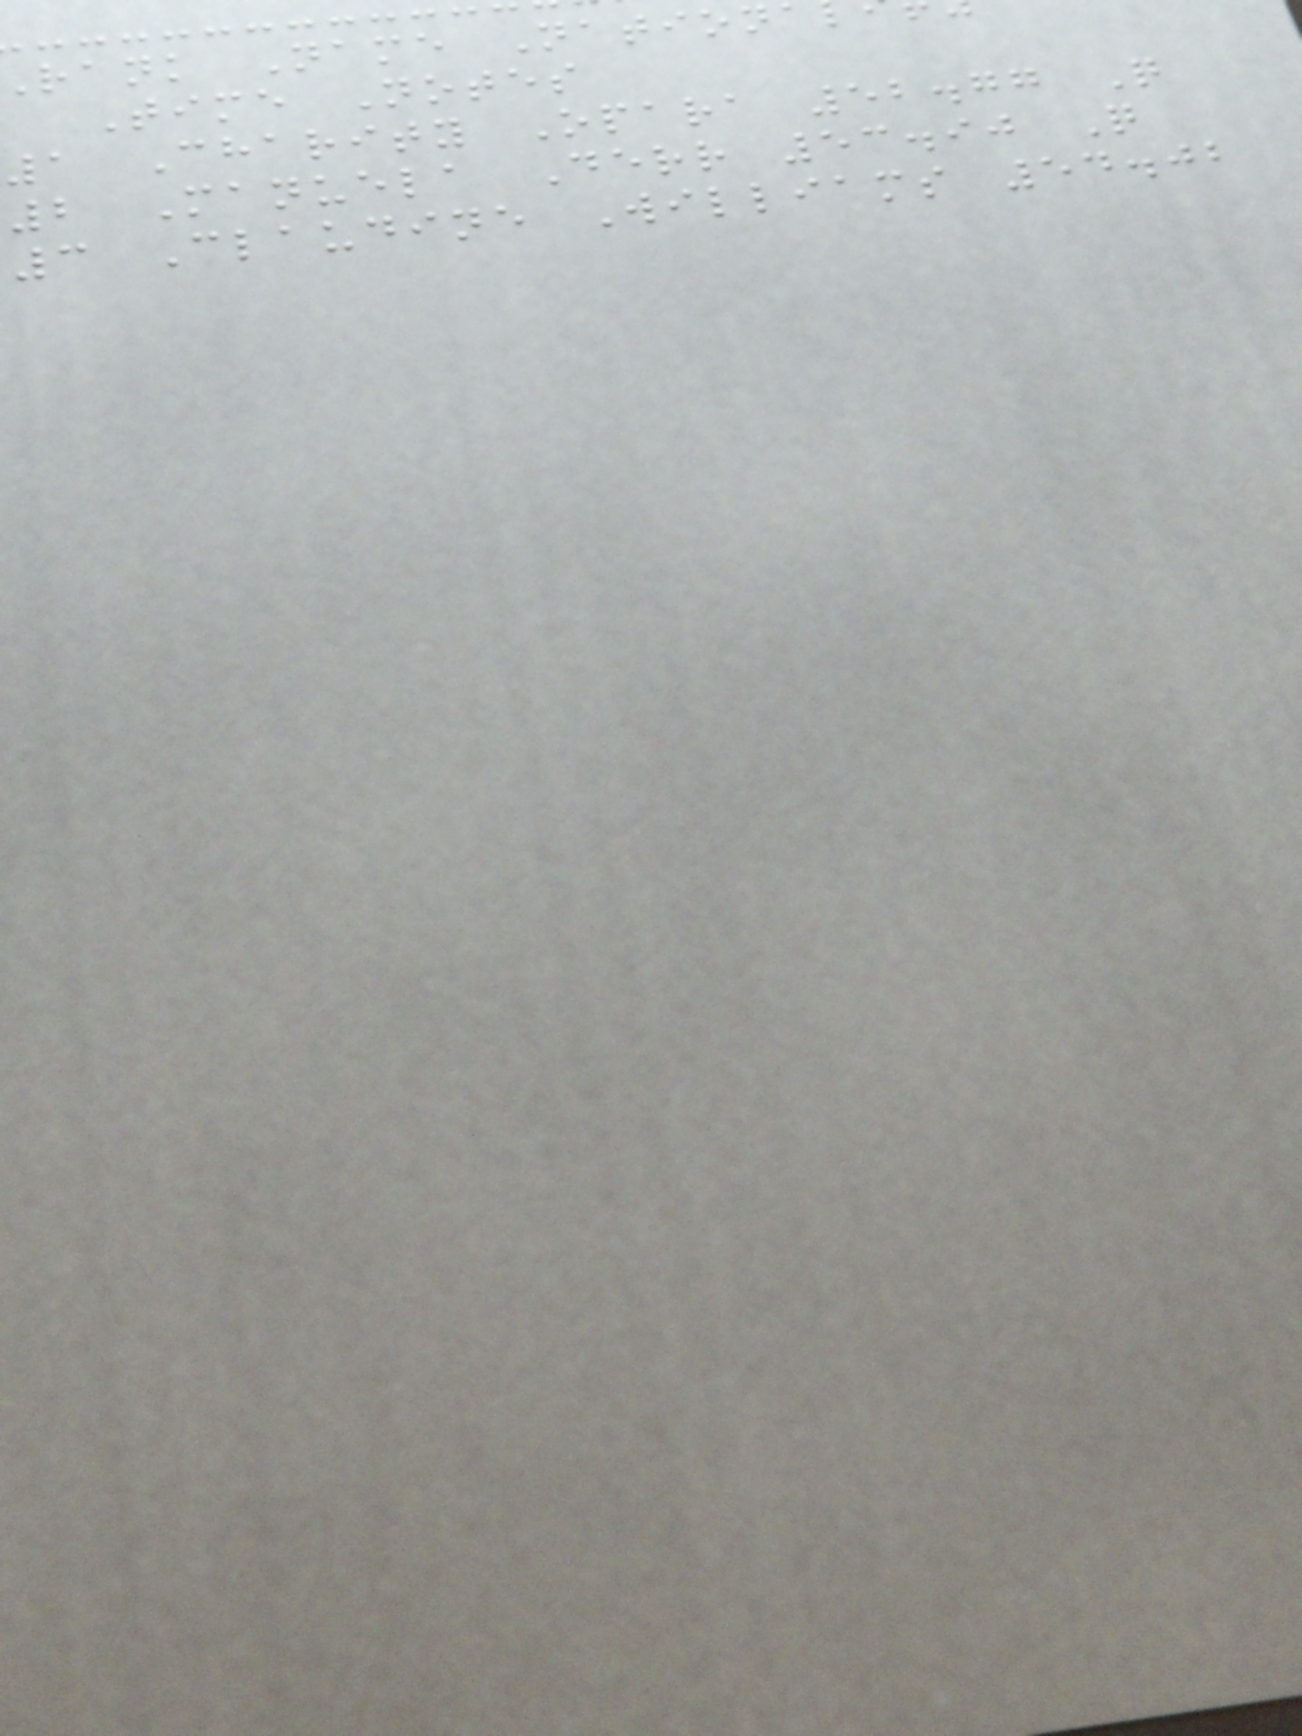rank Name Nation
Time Notes
1 Charity Opara 52.77 Q
2 Manuela Derr 53.90 Q
3 Claudine Williams 54.02
